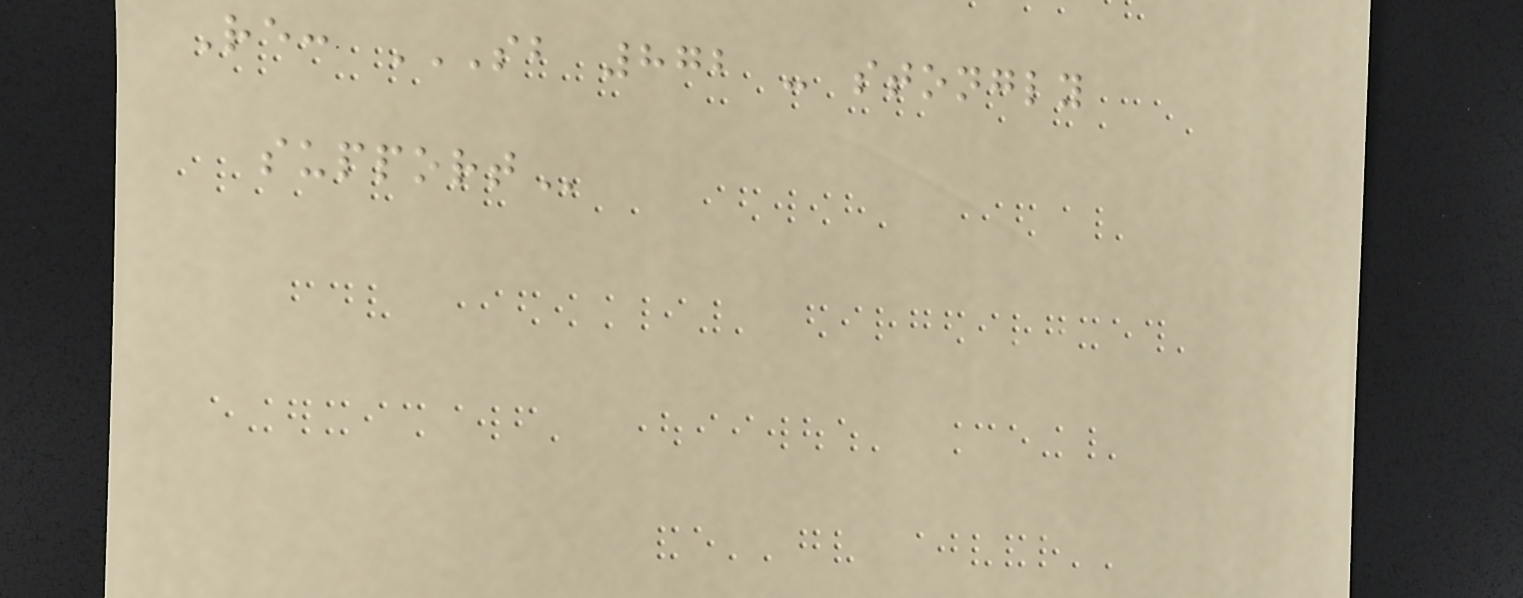Re: SB 872 - STONGLY
SUPPORT
